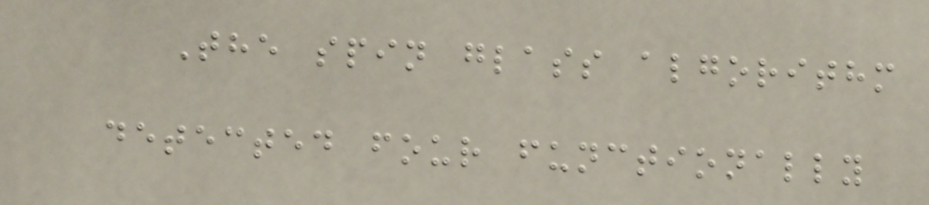The spin glass algorithm
detected four functionally
